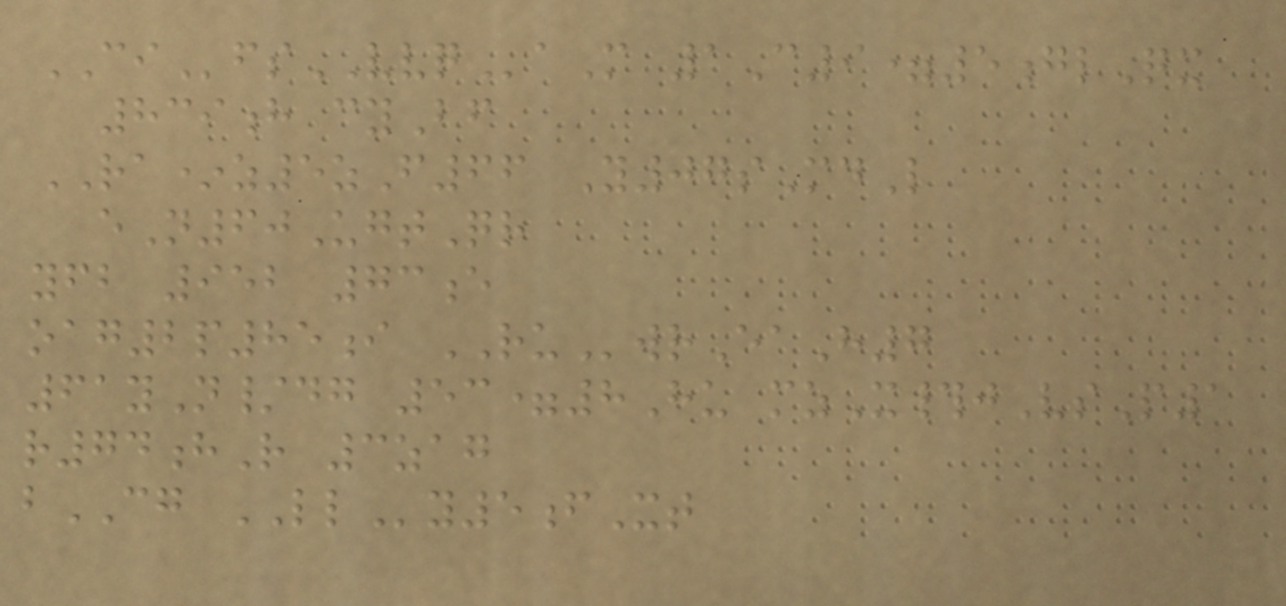CIfsVVQaM 1C9=5glQx
839h cyBf
RA*z5zF66 Y07sMdL
eN60UgtQr
yfb 952 73e
oag2p85i RUwrEaH7
61yN/dg 53=8Hu mzX#jVsP1
r74hR 3zag
bCG LLy5fXt
